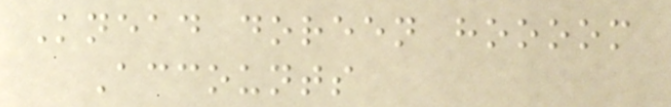Knead doreen hoooom
Accounts
